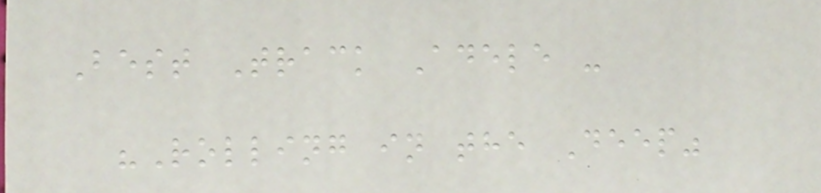Best Track Adele -
"Rolling in the Deep"
